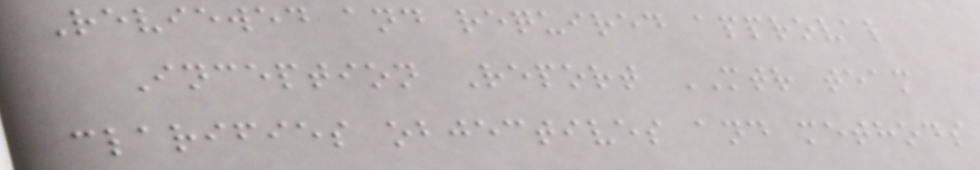Reviewed and required approval
Inception Report MTR team
clarifies objectives and methods
